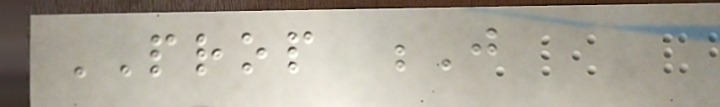PROP J
